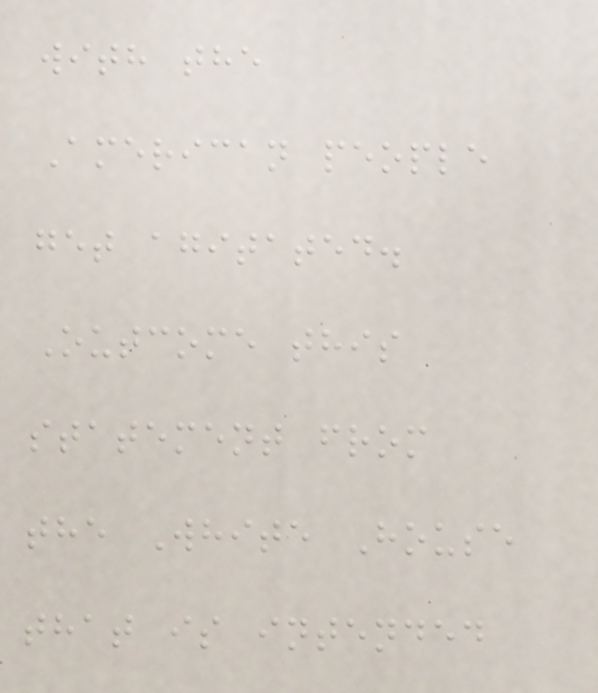with the
American people
get agitated.
Outcome this
statement from
the White House
that is intended
